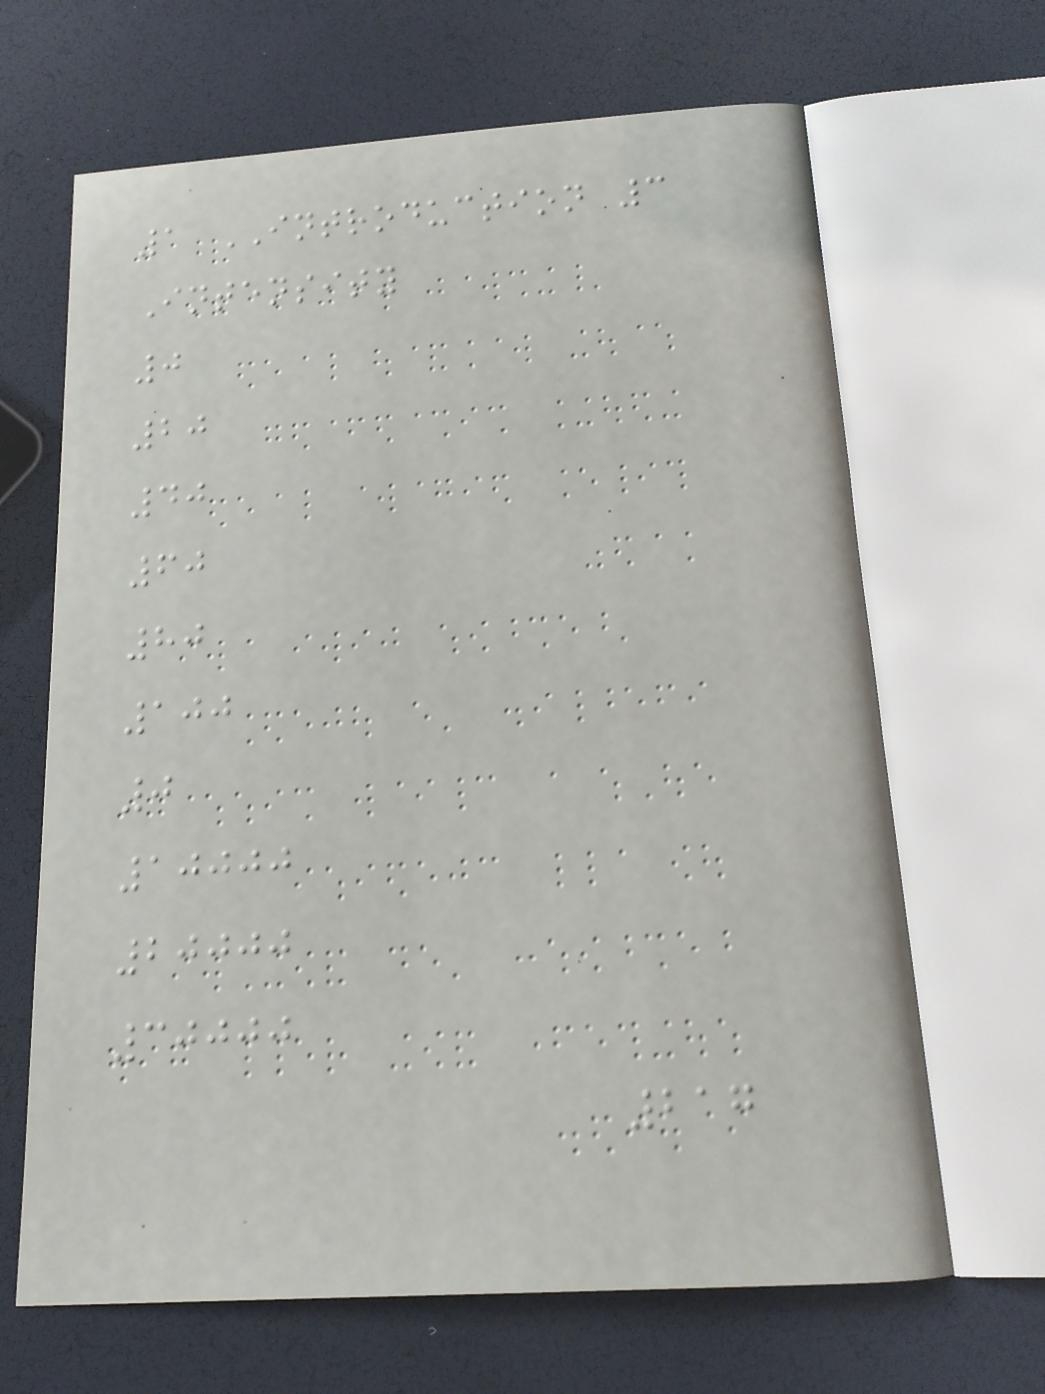1 INTRODUCTION 3
Intensity
0
20
40
60
80
100
0
10000
20000
30000
217
